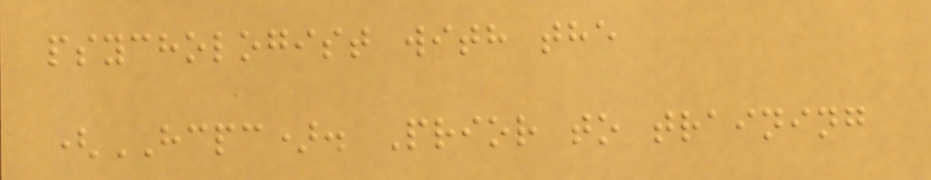psychologist with the
(HCPC). Prior to training
